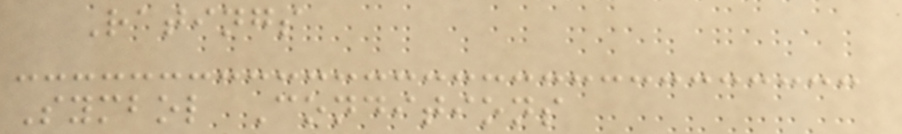Ratings
Symbol Conditions
